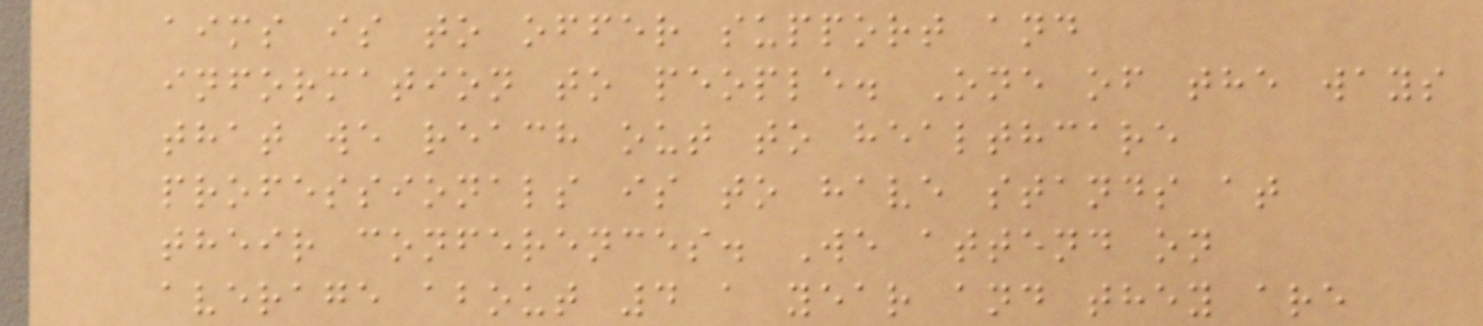aims is to offer support and
information to people. One of the ways
that we reach out to healthcare
professionals is to have stands at
their conferences. We attend on
average about 4 a year and they are
